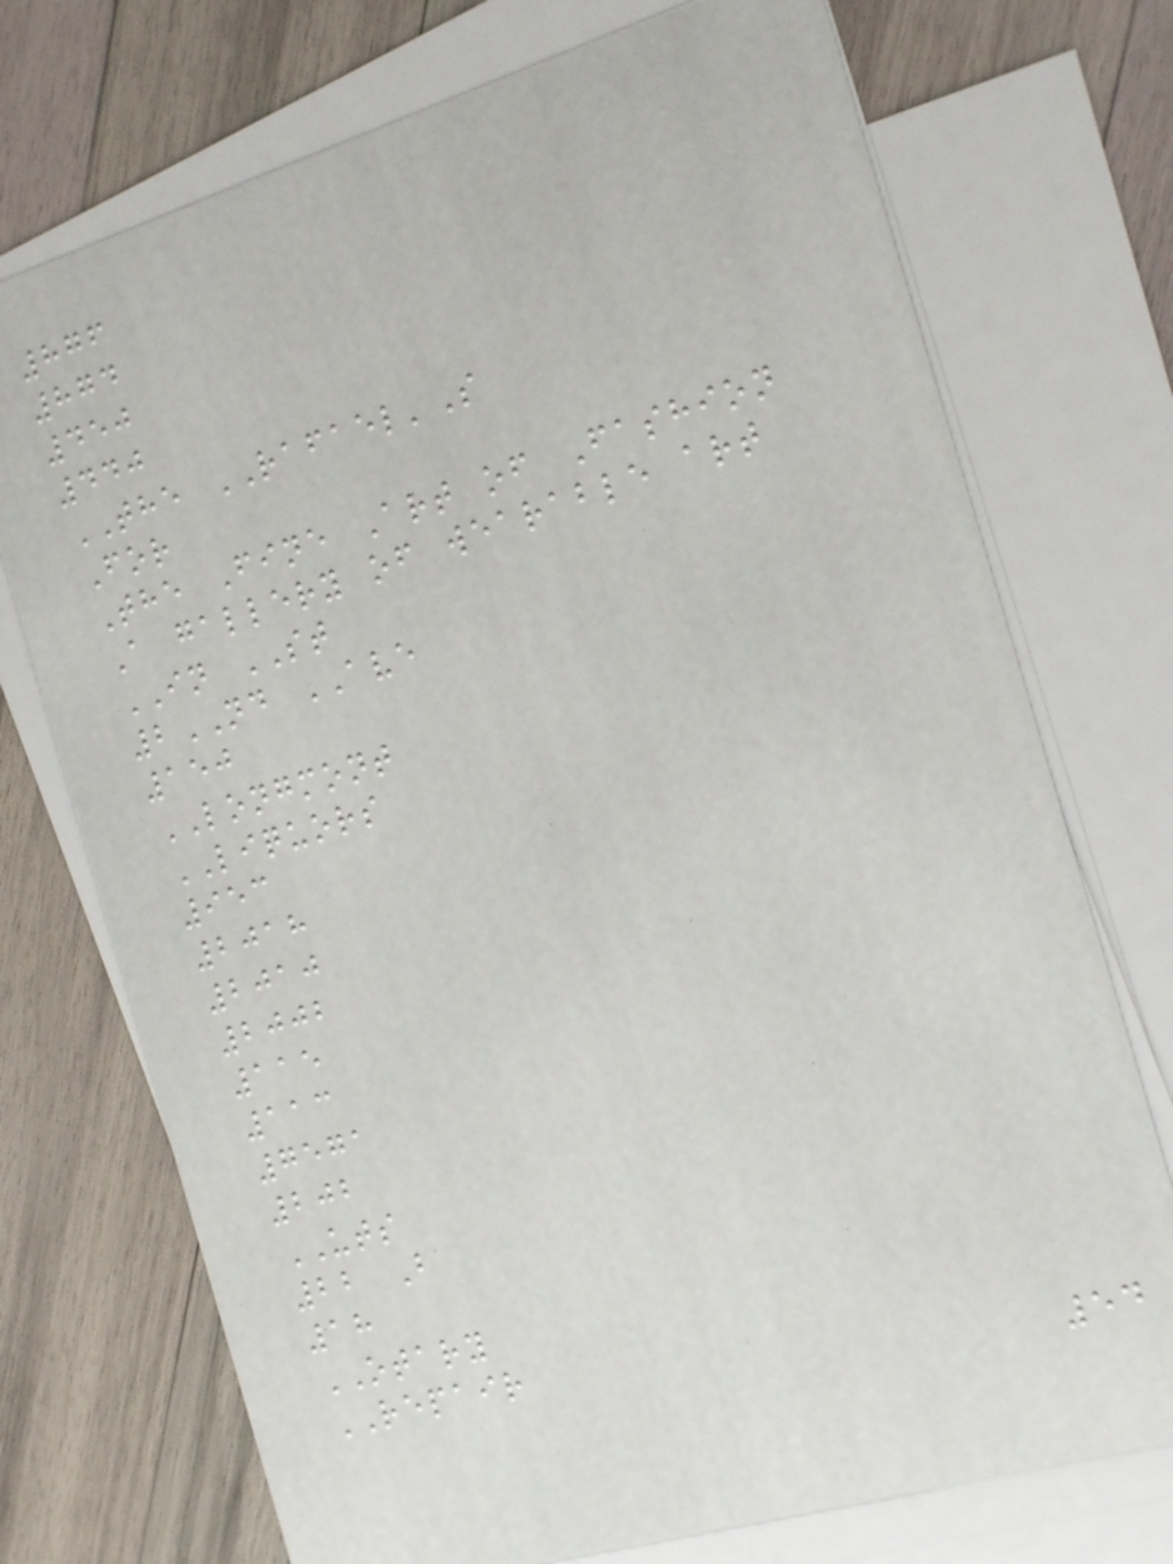876
874
450
440
THE RAFAEL'S
For
The Fine Art of Fashion
A gallery of wearable art
IN ST
2ND AVE
150
LONGMONT
LIQUORS
953
2018
2010
2002
115
113
7571
202
UTS
22 B
18
OTARY
REPAIR
54
